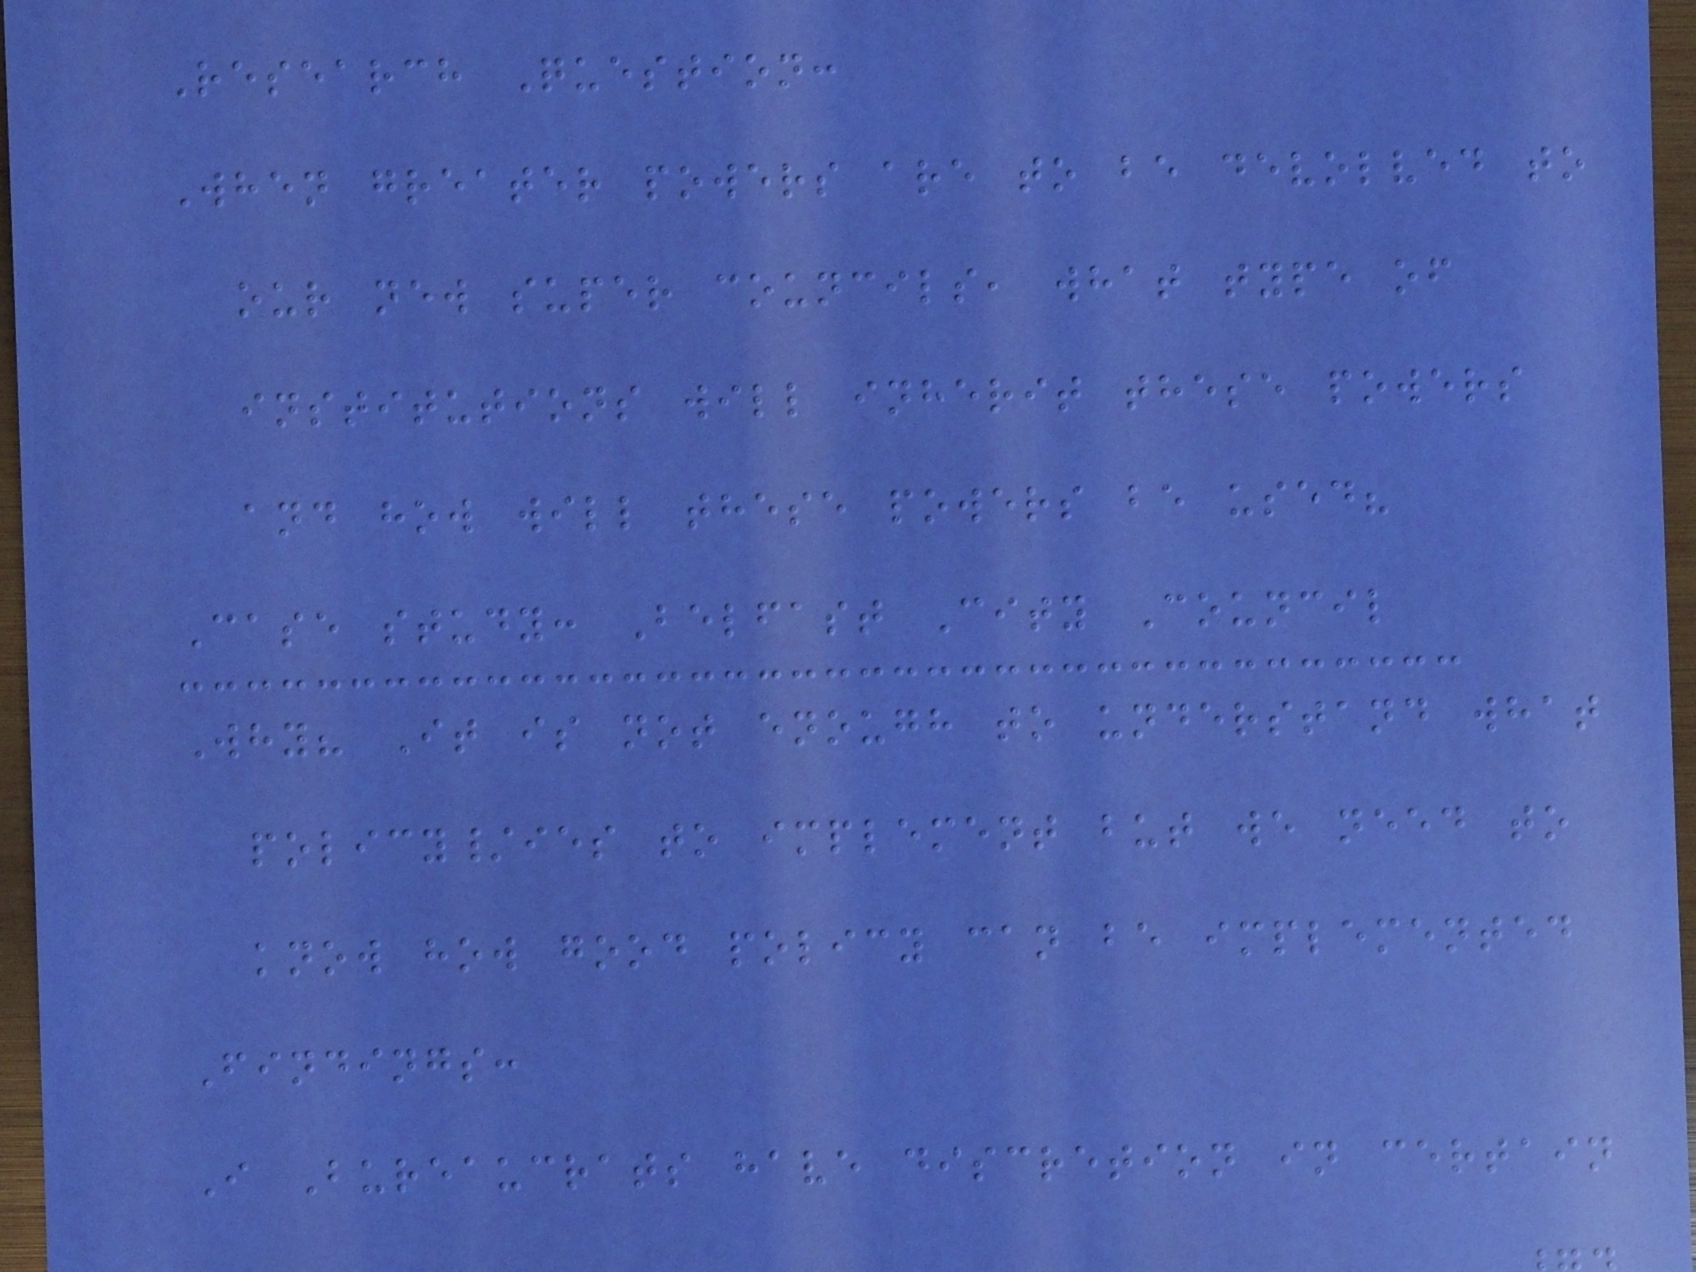Research Question:
When greater powers are to be devolved to
our new super councils, what type of
institutions will inherit these powers
and how will these powers be used?
Case study: Belfast City Council
Why? It is not enough to understand what
policy/ies to implement but we need to
know how good policy can be implemented
Findings:
I Bureaucrats have discretion in certain
